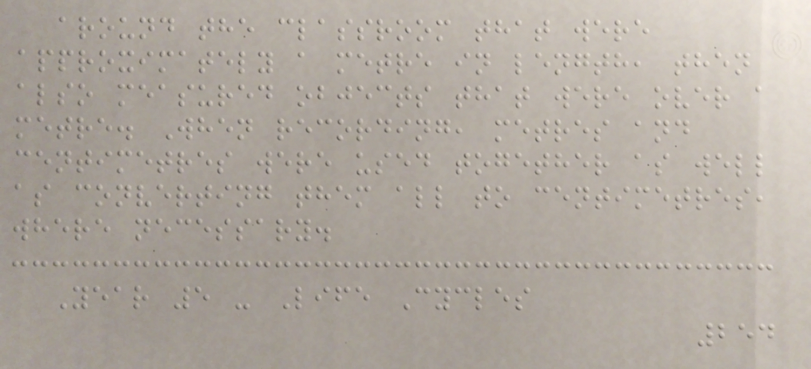around the classroom that were
approximately a metre in length, then
also measured objects that were over a
metre. When recording, metres and
centimetres were used together as well
as converting them all to centimetres,
where necessary.
Year 5 - Life Cycles
254
